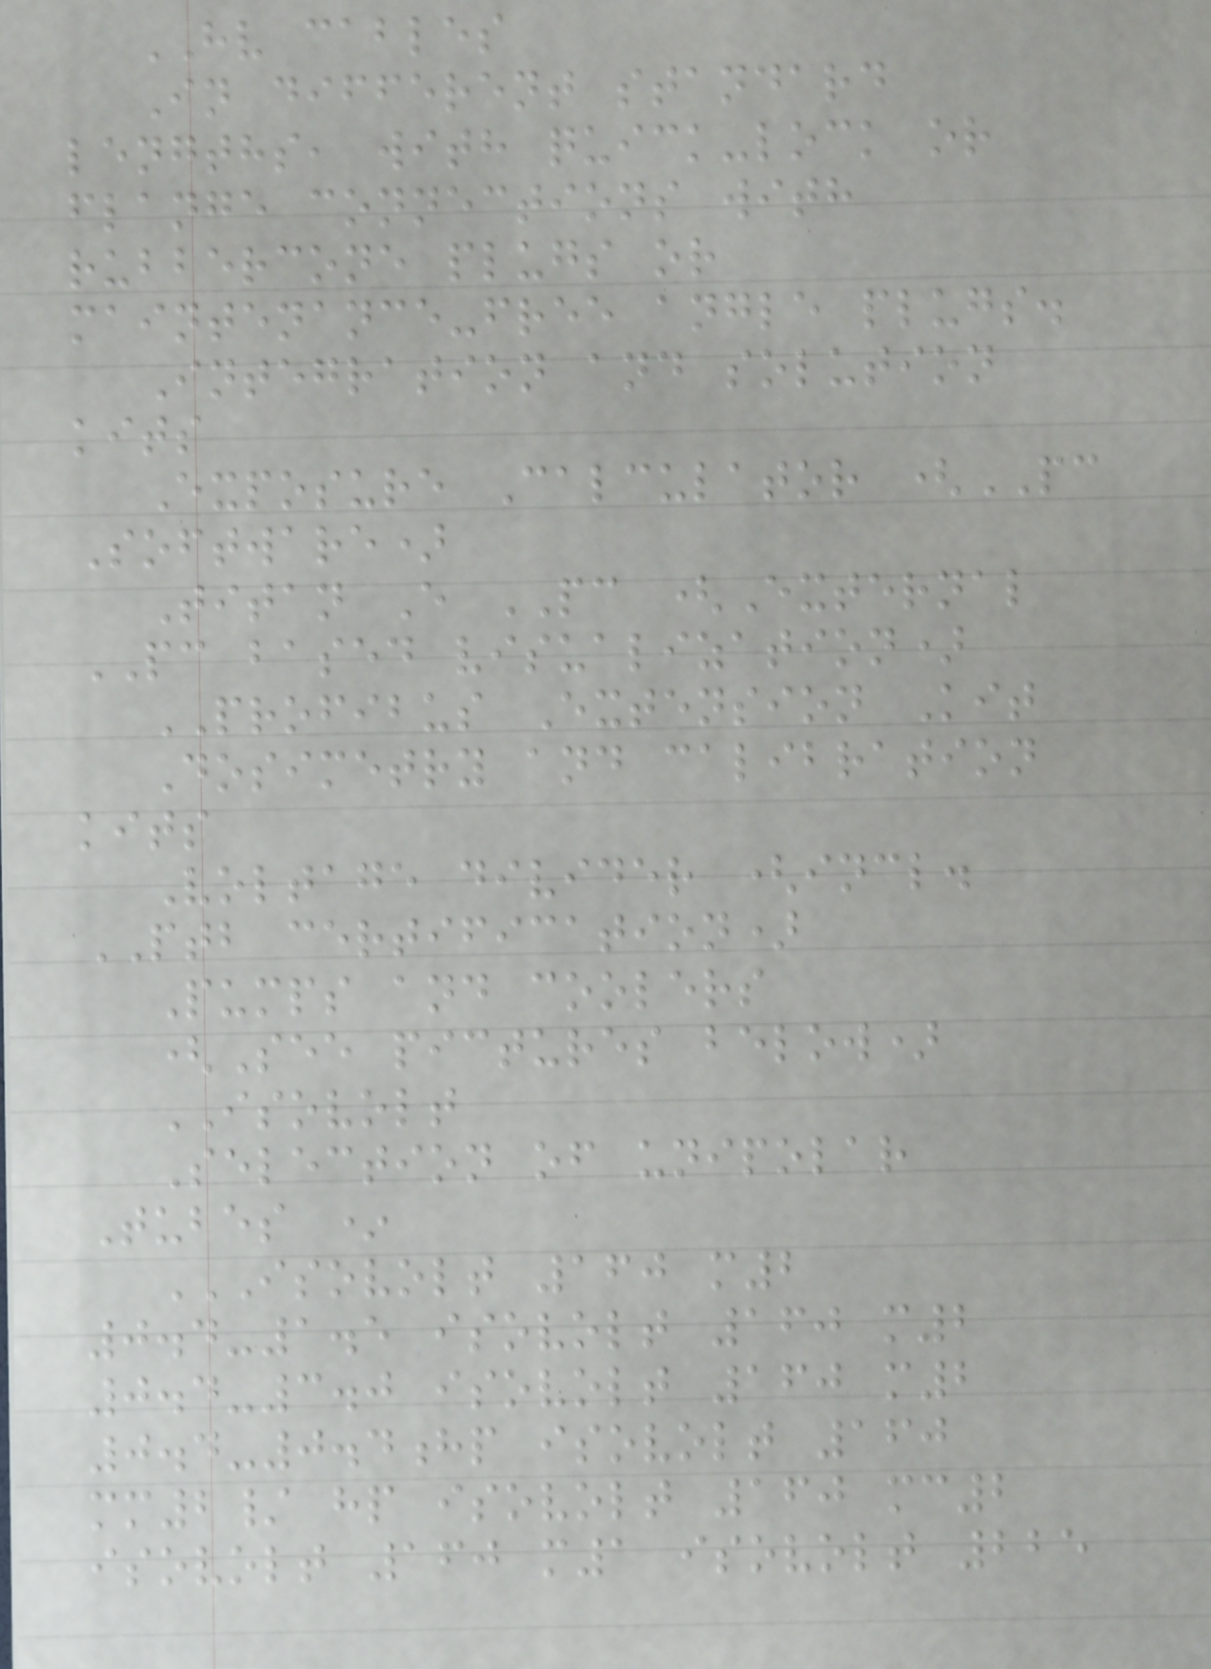HV cables
In different standard
lengths, with quick-lock or
flange connections with
rubbercone plugs or
maintenance-free angle plugs.
Integration and solution
kits
Exposure Calculator (PC
Software)
Titan E PC (External
PC based visualization)
PROFIBUS Extension Kit
Dosimetry and calibration
kits
Voltage divider (incl.
PTB certification)
Pumps and coolers
(See pictures below)
ISOVOLT
Selection of unipolar
Tubes *
ISOVOLT 160 M2
0.4-1.5 ISOVOLT 160 M2
0.4-3.0 ISOVOLT 160 M2
0.4-0.4HP ISOVOLT 160
MM2/ HP ISOVOLT 160 MC2
ISOVOLT 160 M1 ISOVOLT 225
